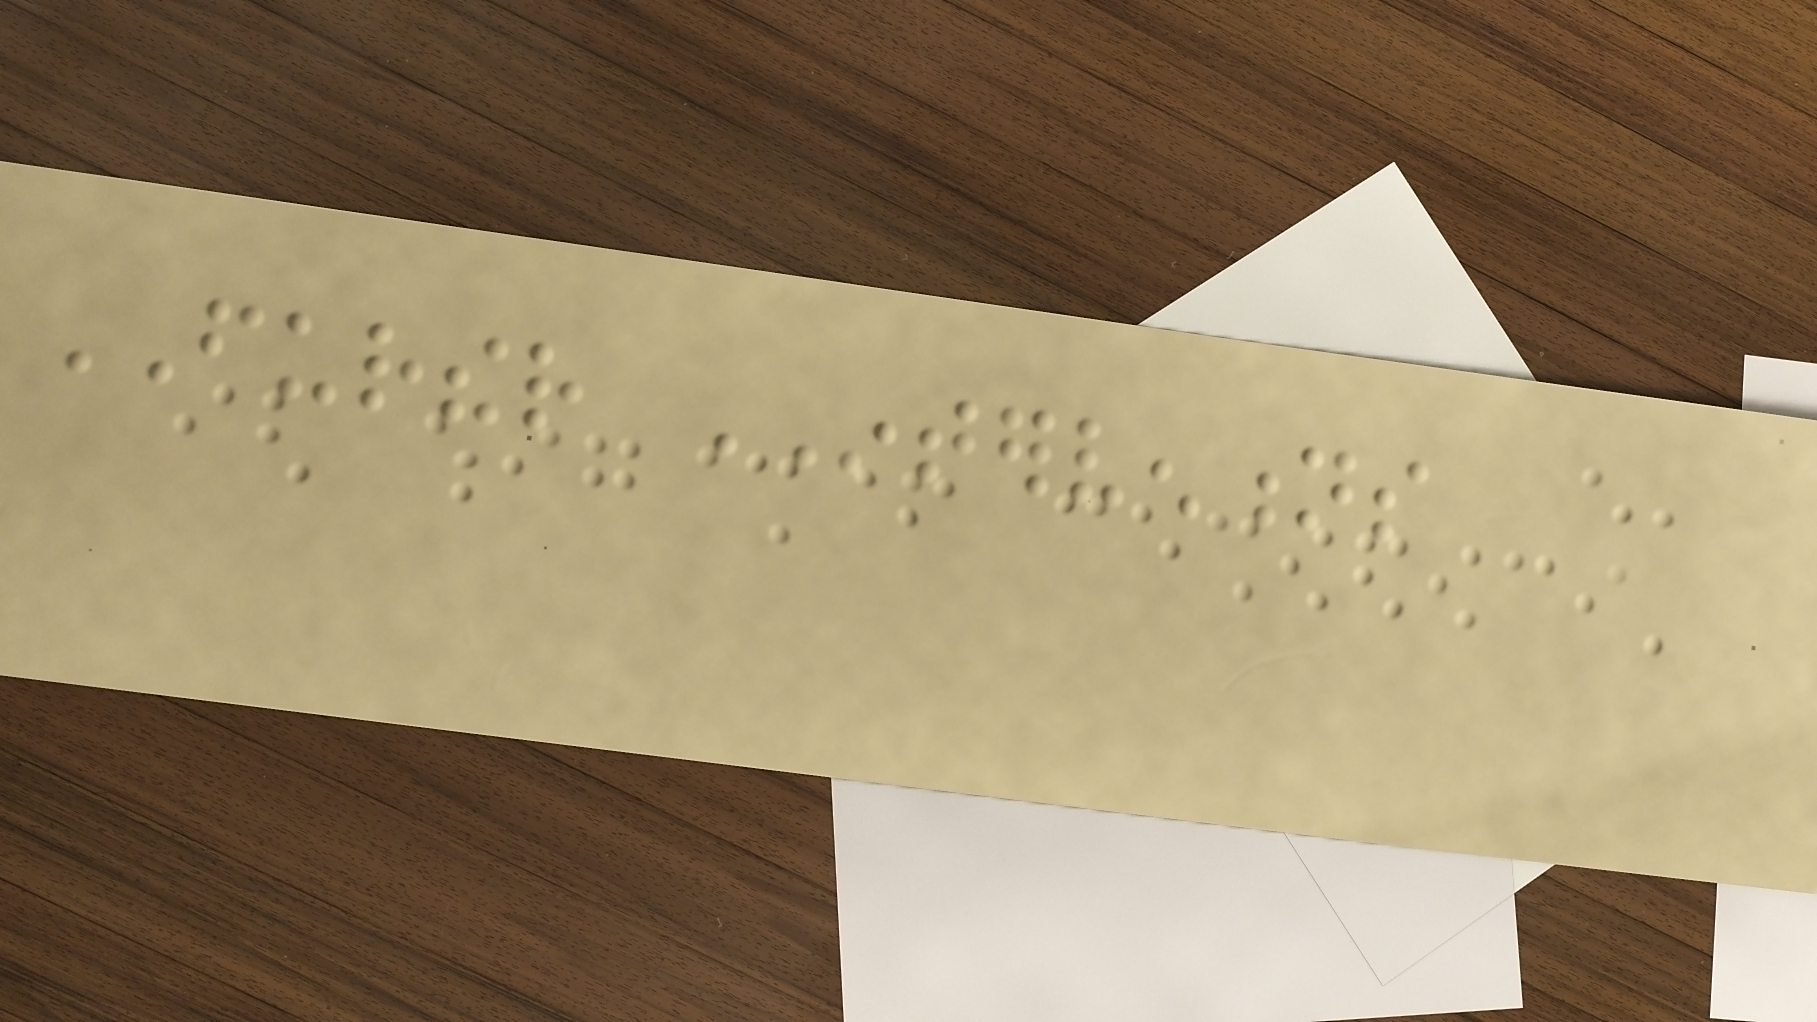FURTHER INTERVENTIONS
